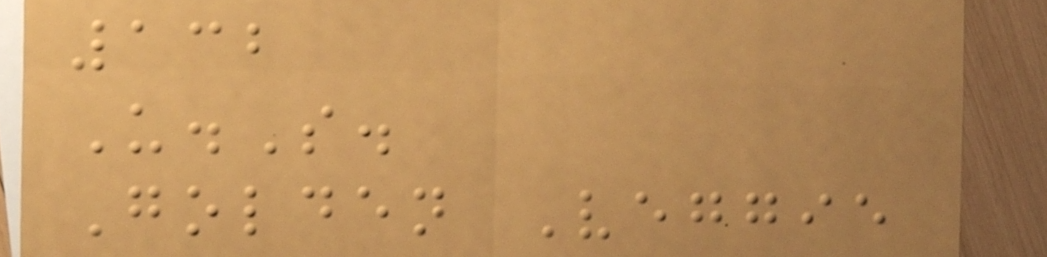132
U.S.
Golden Veggie
